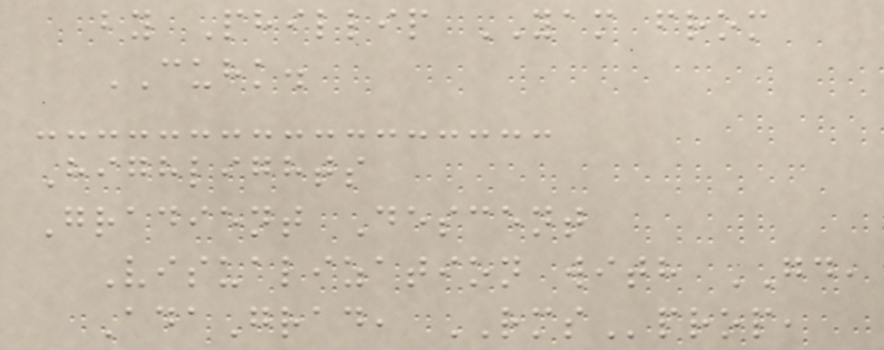by Phillip YAM from
CUHK.
Highlights
Gradient Descent
Visualization with GD,
AdaGrad, RMSprop,
